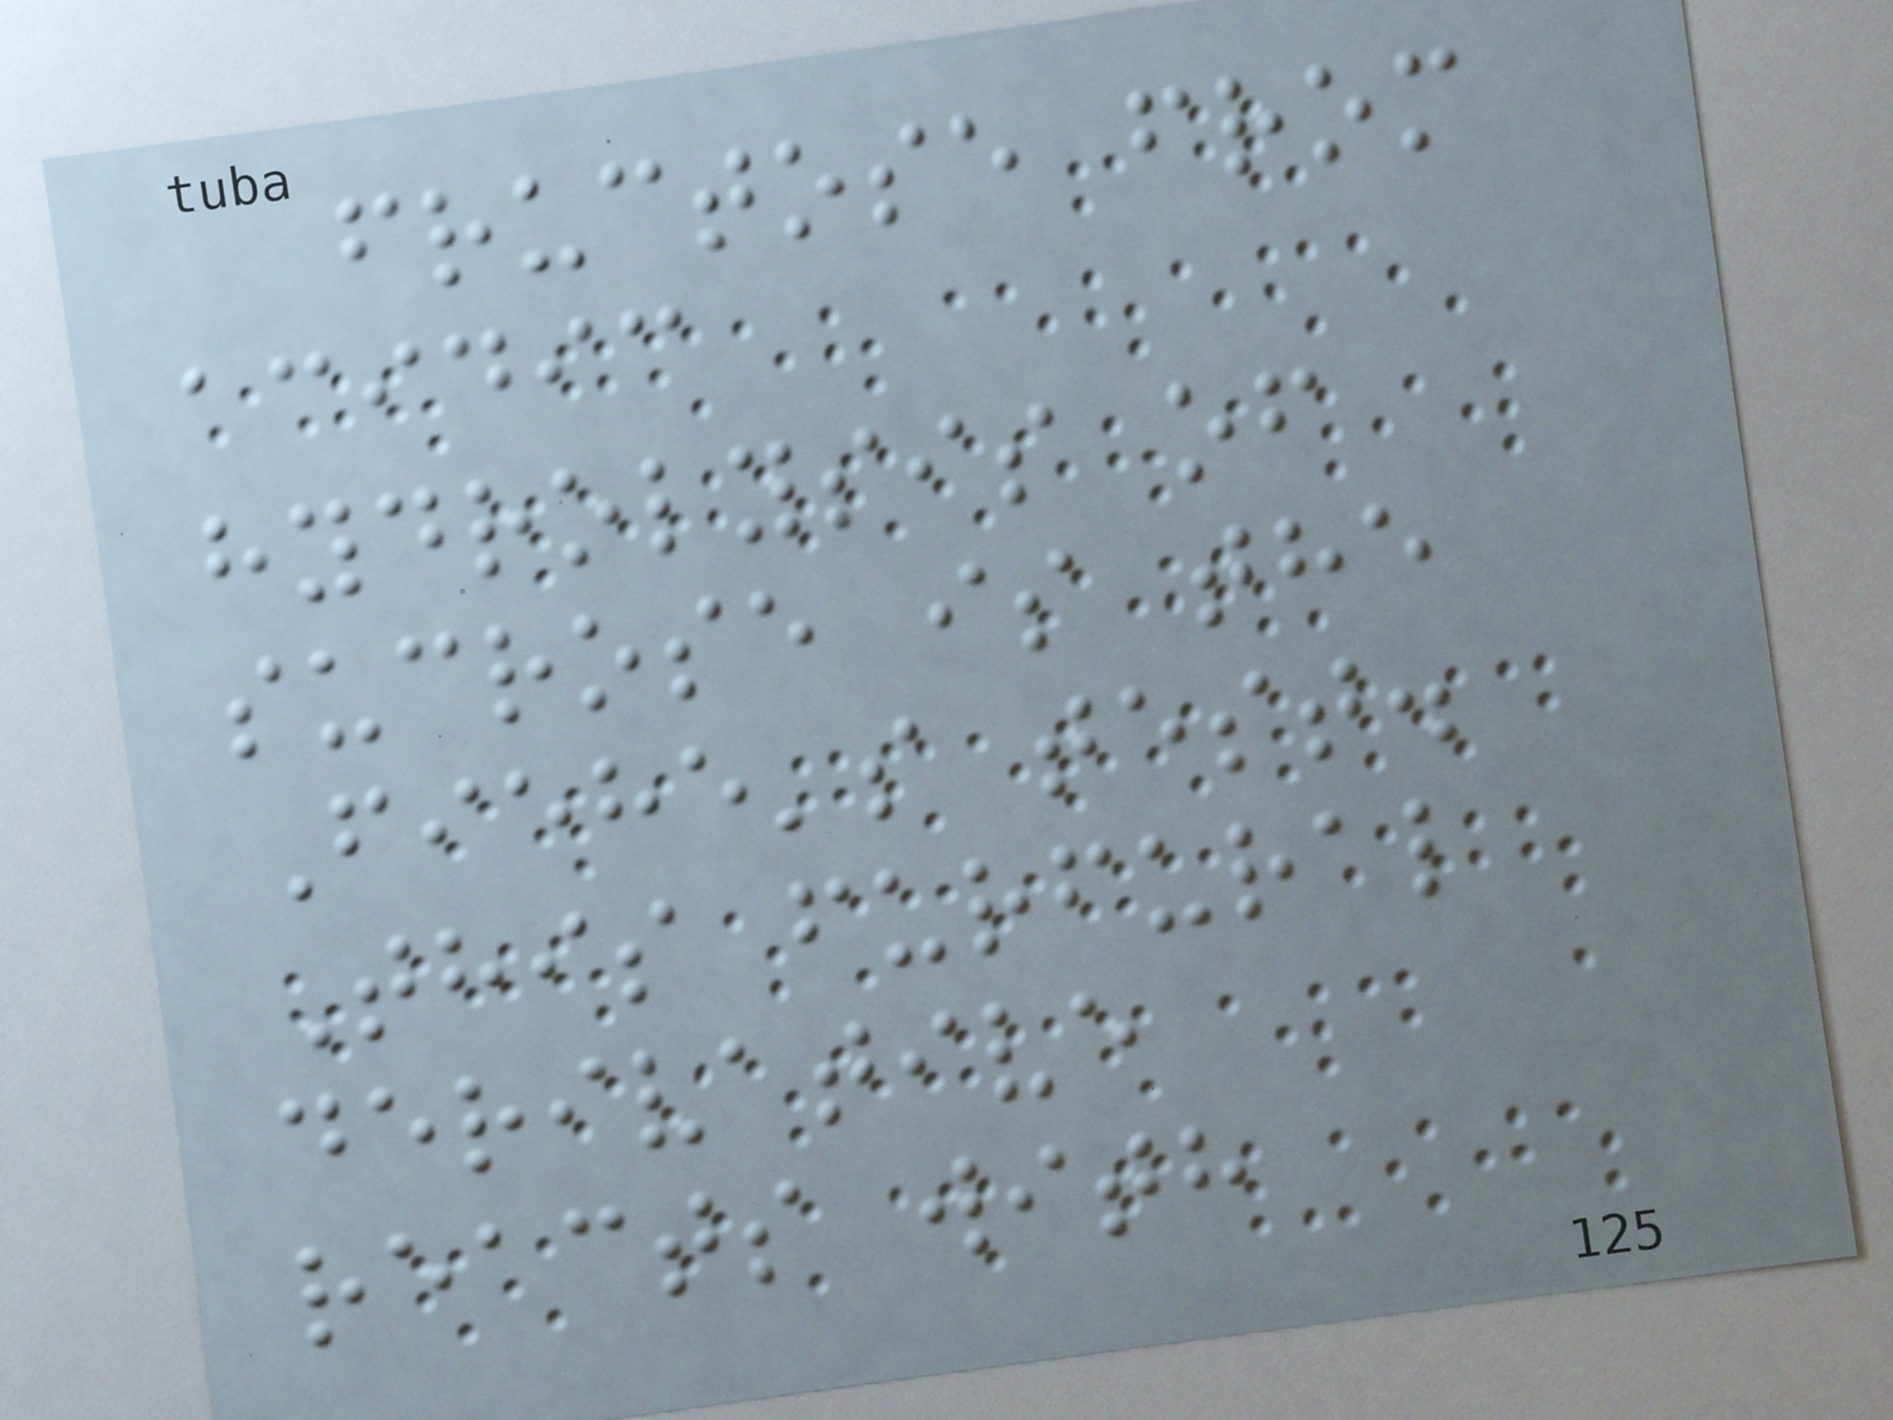fructose from
acidic
hydrolysis of
sucrose is the
Fiehe's test.
This furfural
derivative
reacts with
